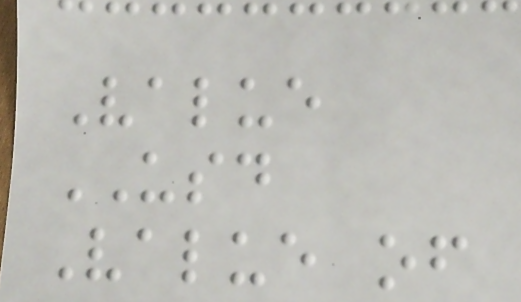Value
USD
Value of
